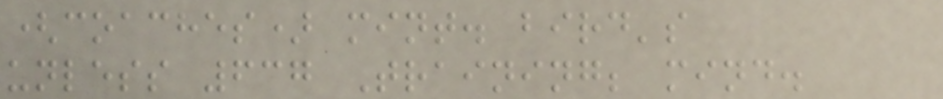(coaches) mint. bird's
unless 637 Training; mind.
